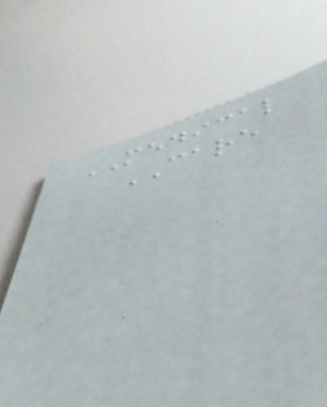MEDICAL
CARE
